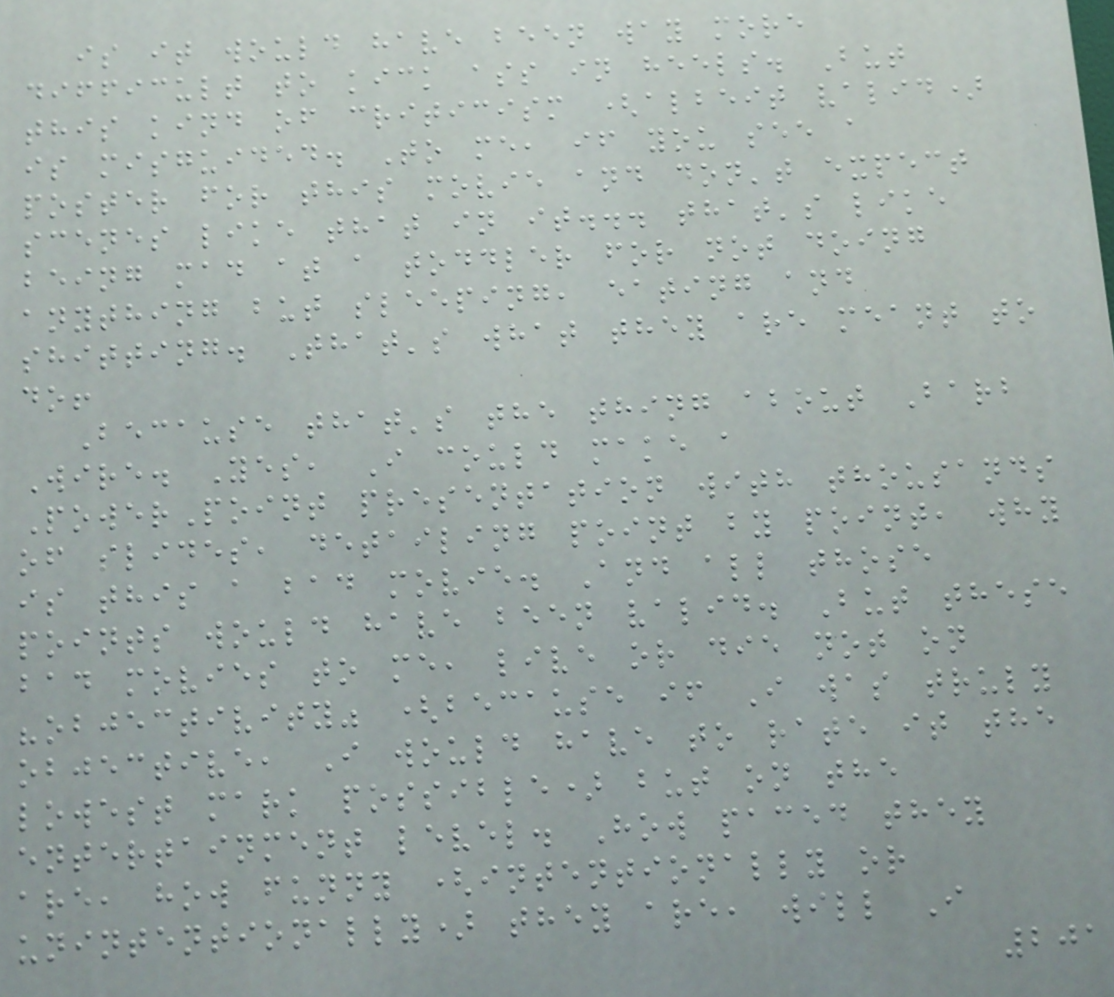is it would have been way more
difficult to kick ass in heels. But
this kind of criticism (albeit valid)
is misguided. To me, if you see a
poster for this movie and don't expect
scenes like that in it... that's like
being mad at a toddler for not doing
anything but sleeping, eating and
shitting. That's what they are meant to
do!
Because that's the thing about Barb
Wire. Yes, I could make a
PowerPoint presentation with thousands
of slides, detailing point by point, why
is this a bad movie. And all those
points would have been valid. But these
bad movies to me, live or die not on
"objectivity" (because if I was truly
objective, I would have to rate it the
lowest mark possible) but on the
entertainment level. How paced they
are, how funny (intentionally or
unintentionally) they are, will I
201
